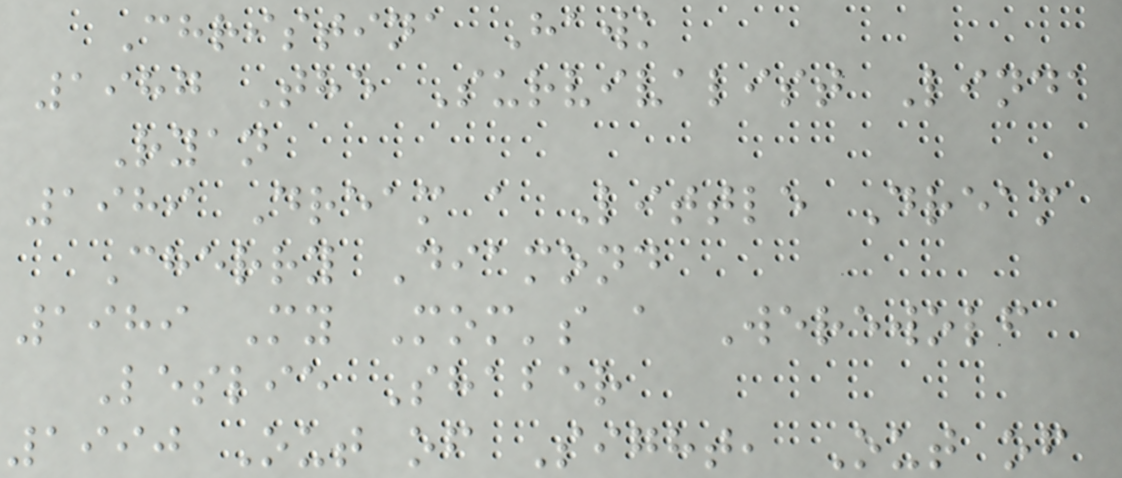Christina Hawk
1987 The Survivalist Linda
Ryan
1989 Dream a Little Dream
Cherry Diamond
1989 My Mom's a Werewolf
Leslie Shaber
1990 Out of Sight, Out of
